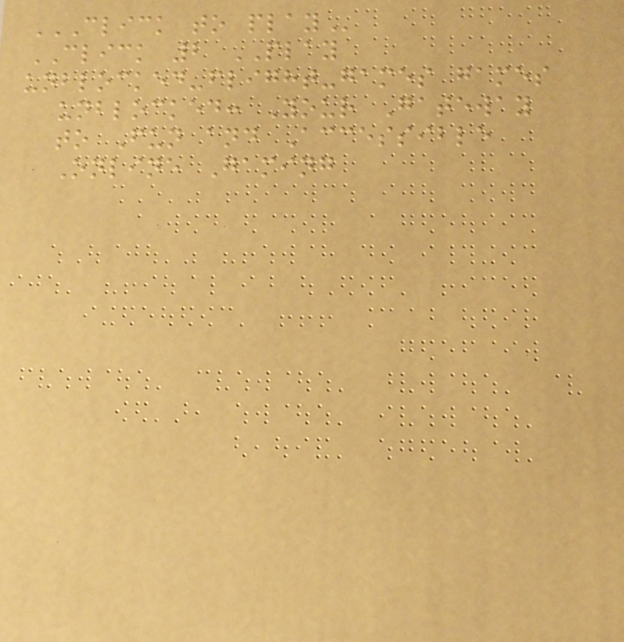CLICK TO PLAY
CLICK 2 PLAY
unblocked-flight-games games
unblocked: Your Gateway
to Fun and Accessible
Online Gaming
